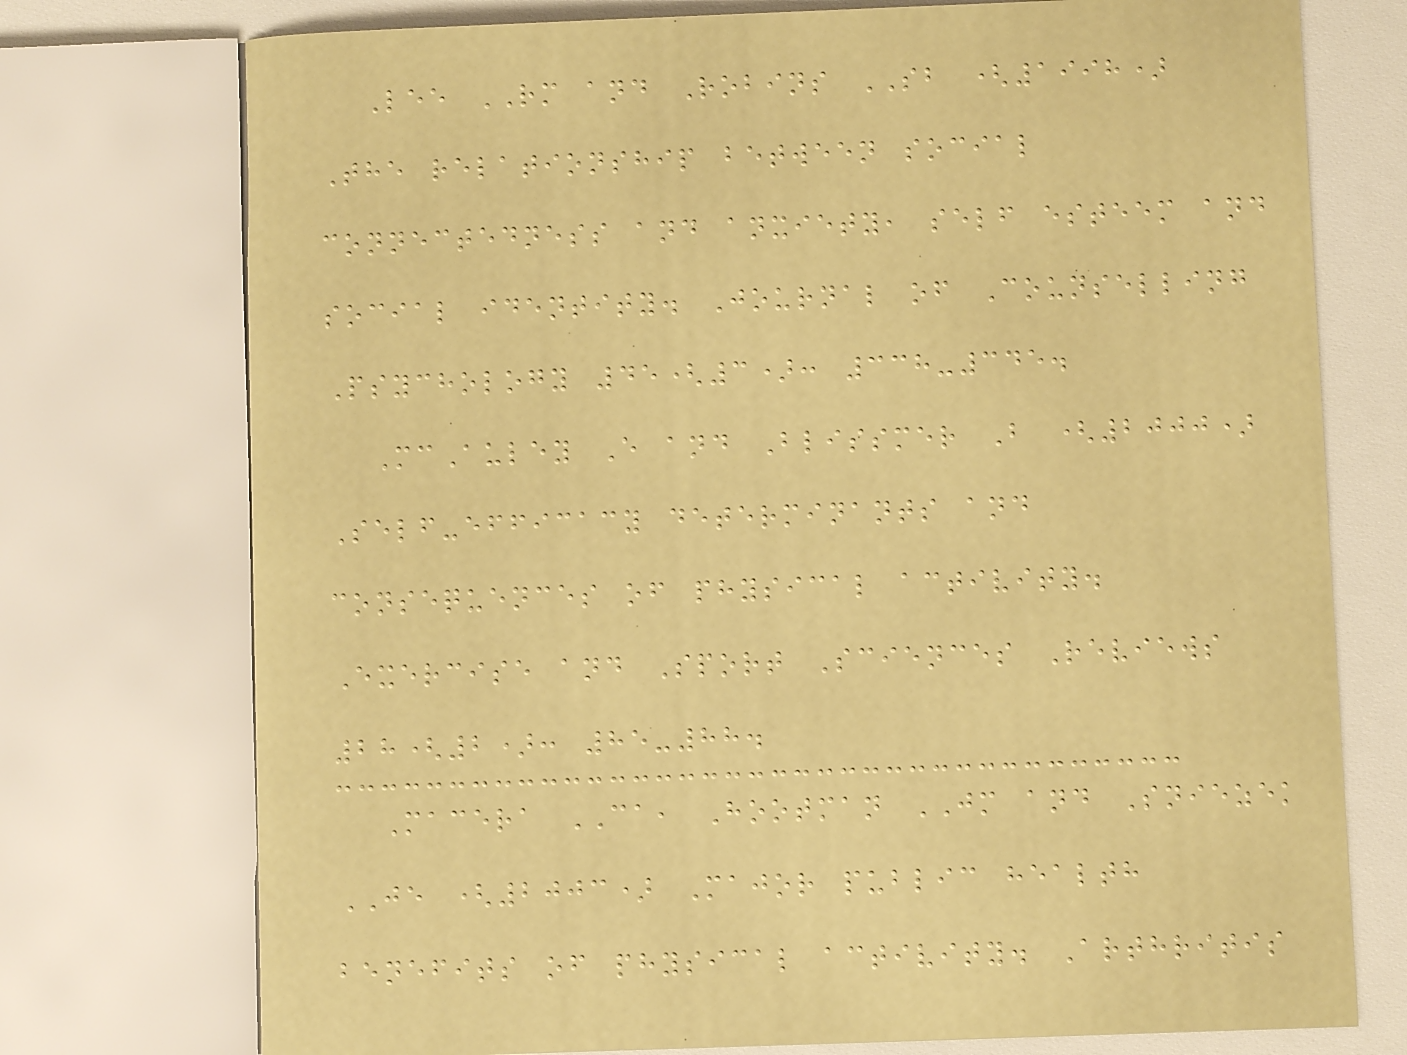Lee RM and Robins SB (1998)
The relationship between social
connectedness and anxiety, self esteem and
social identity. Journal of Counselling
Psychology 45(3): 338-345.
McAuley E and Blissmer B (2000)
Self-efficacy determinants and
consequences of physical activity.
Exercise and Sport Sciences Reviews
28(2): 85-88.
Macera CA, Hootman JM and Sniezek
JE (2003) Major public health
benefits of physical activity. Arthritis
